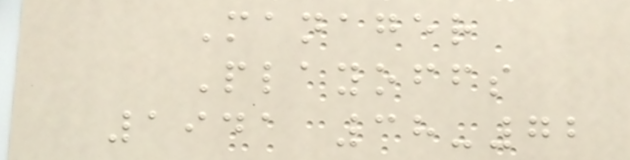Manager
Playoffs
1941 38-72
